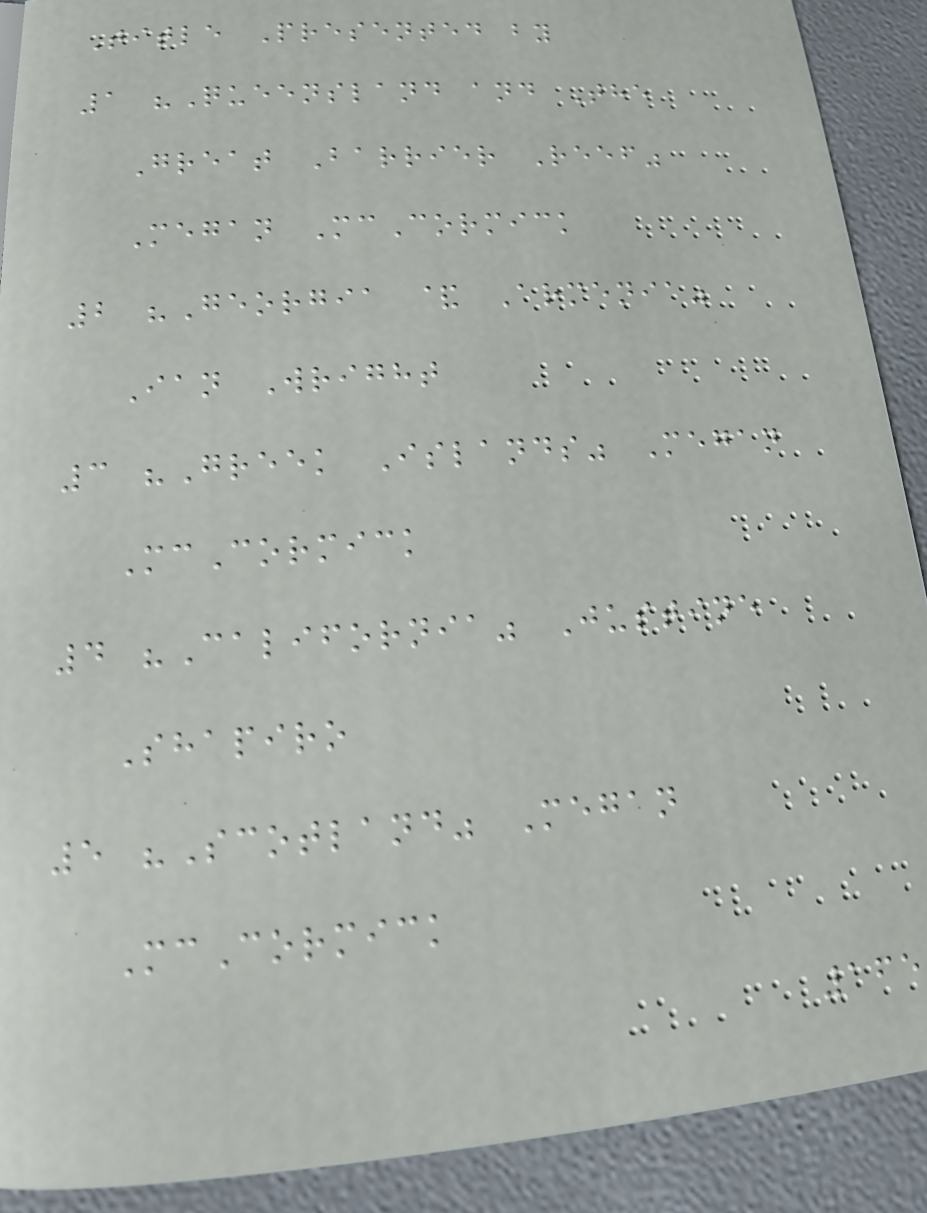Title Presented by
1 "Queensland and The
Great Barrier Reef"
Megan McCormick
2 "Georgia & Armenia"
Ian Wright
3 "Greek Islands" Megan
McCormick
4 "California" Justine
Shapiro
5 "Scotland" Megan
McCormick
165
